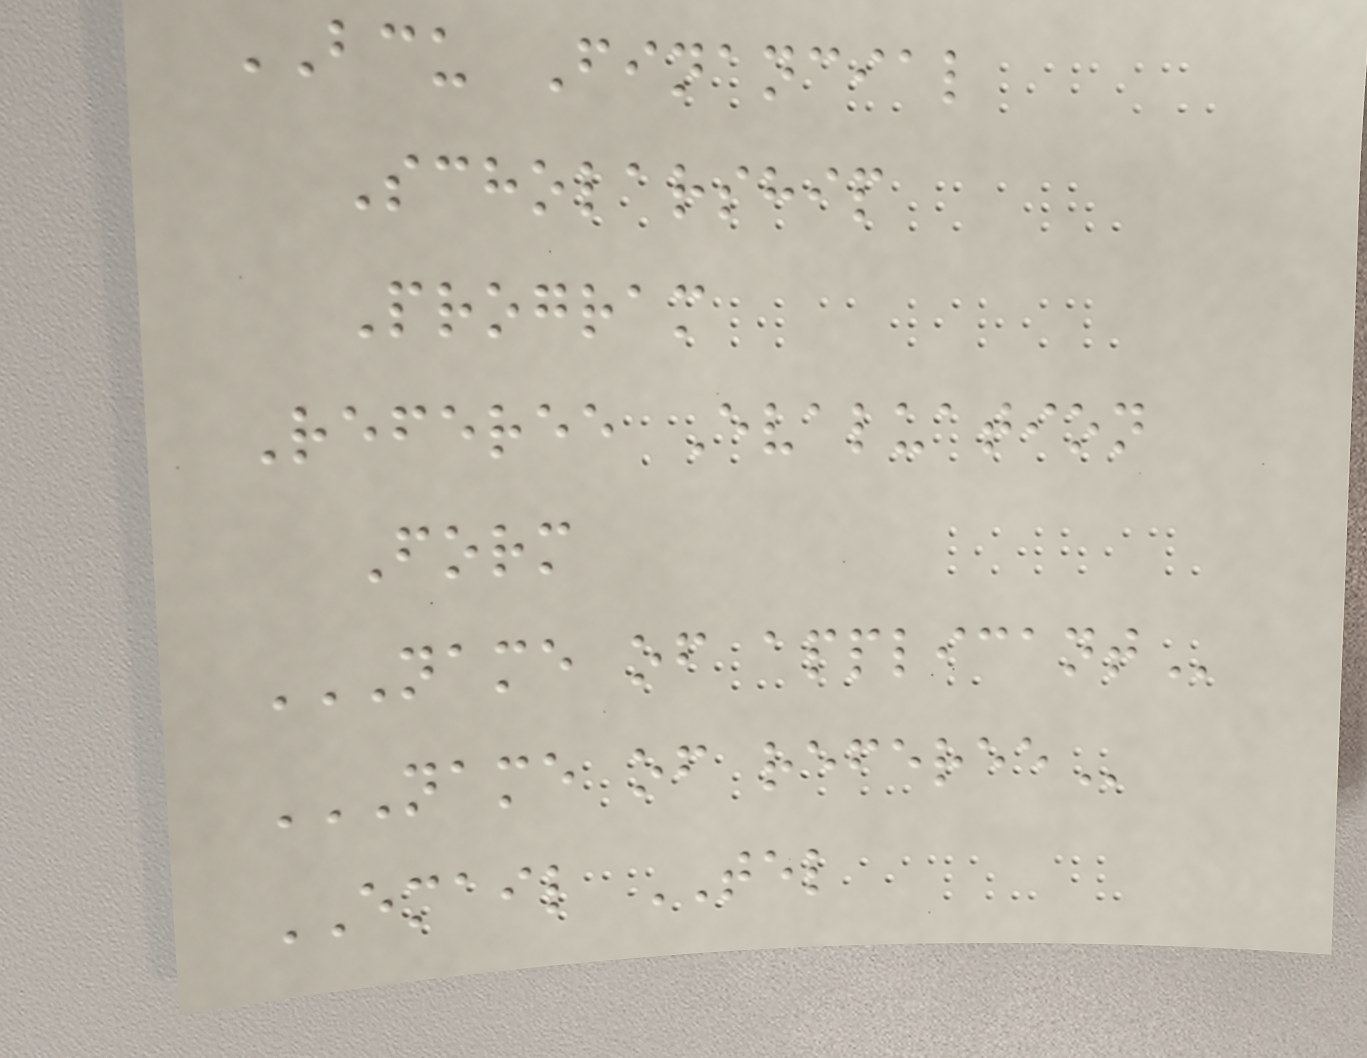BCU Financial
Scholarship
Program
Referee Evaluation
Form
NAME OF APPLICANT
NAME OF REFEREE
EMAIL TEL
